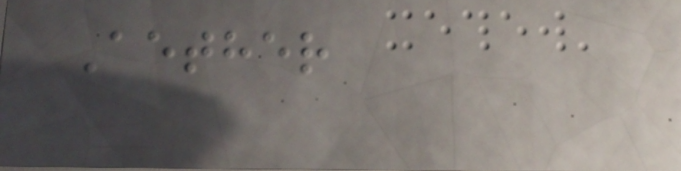Aether
